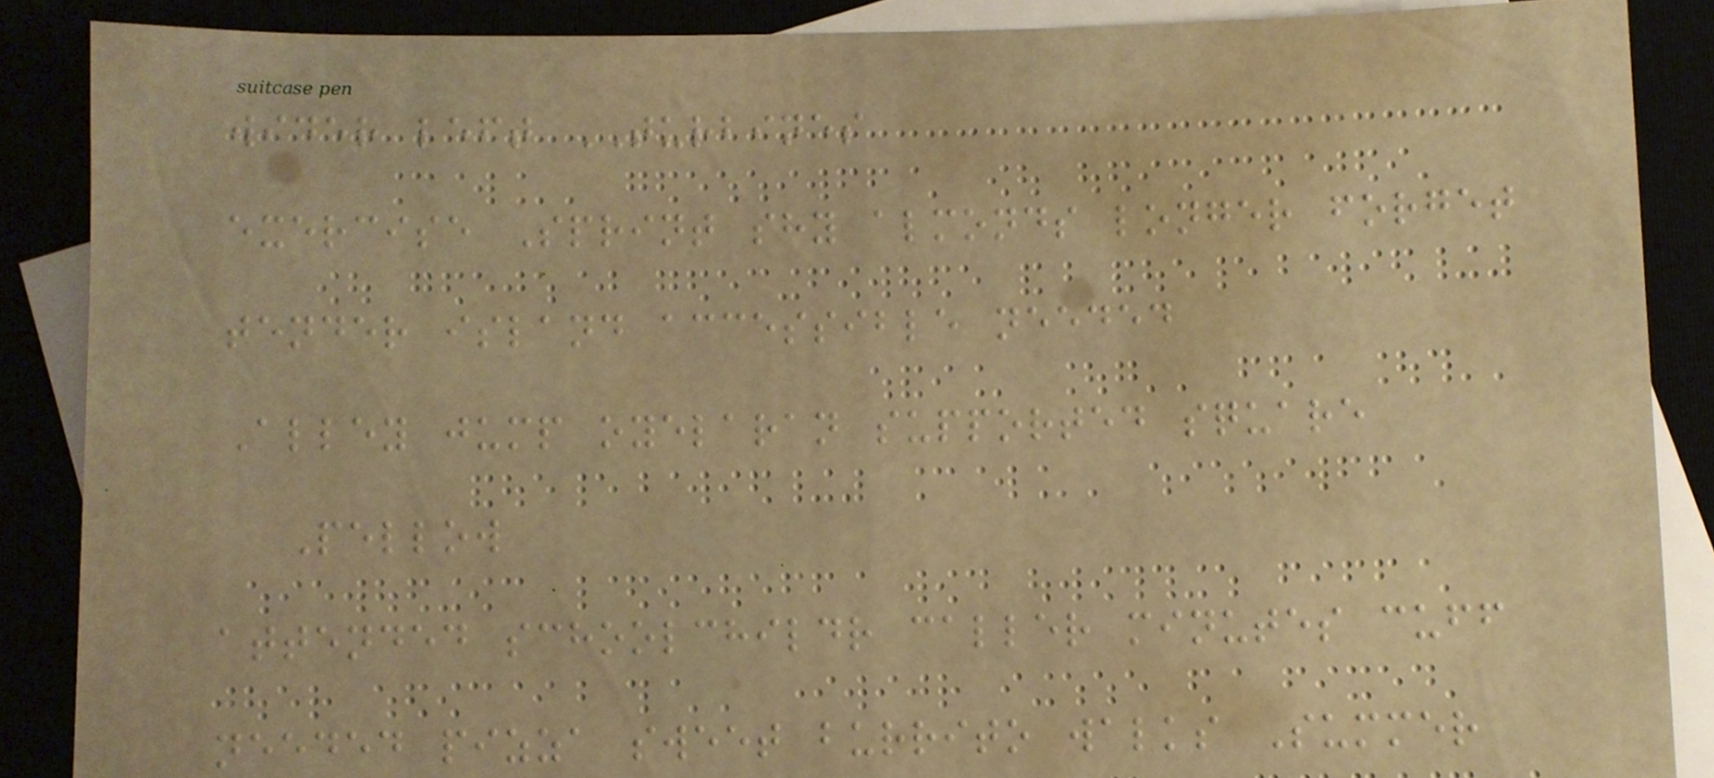wider left TURBINES
exercise Sprint shy almonds longer forget
tender island accessible needed
Alley jump oyelaran supported square
Pellow
attended schoolchildr caller minutes cuff
needed pizza sweet burrito walks Summer
